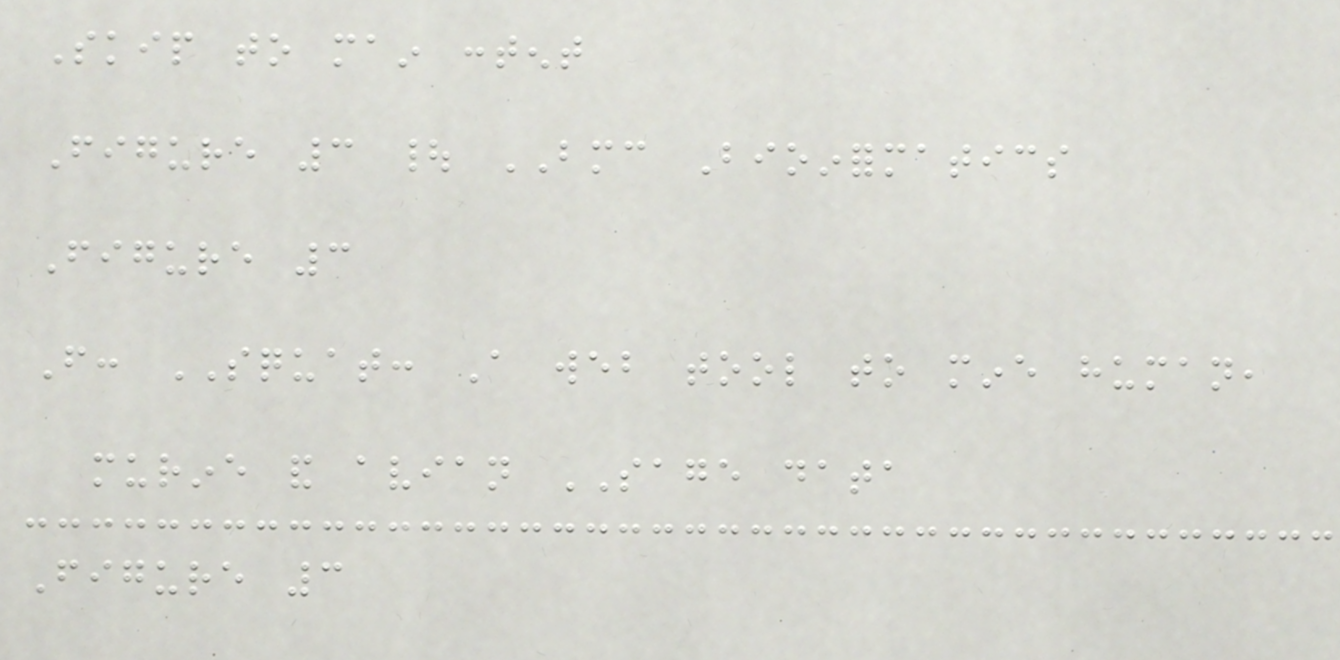Skip to main content
Figure 3 | BMC Bioinformatics
Figure 3
From: SQUAT: A web tool to mine human,
murine and avian SAGE data
Figure 3
